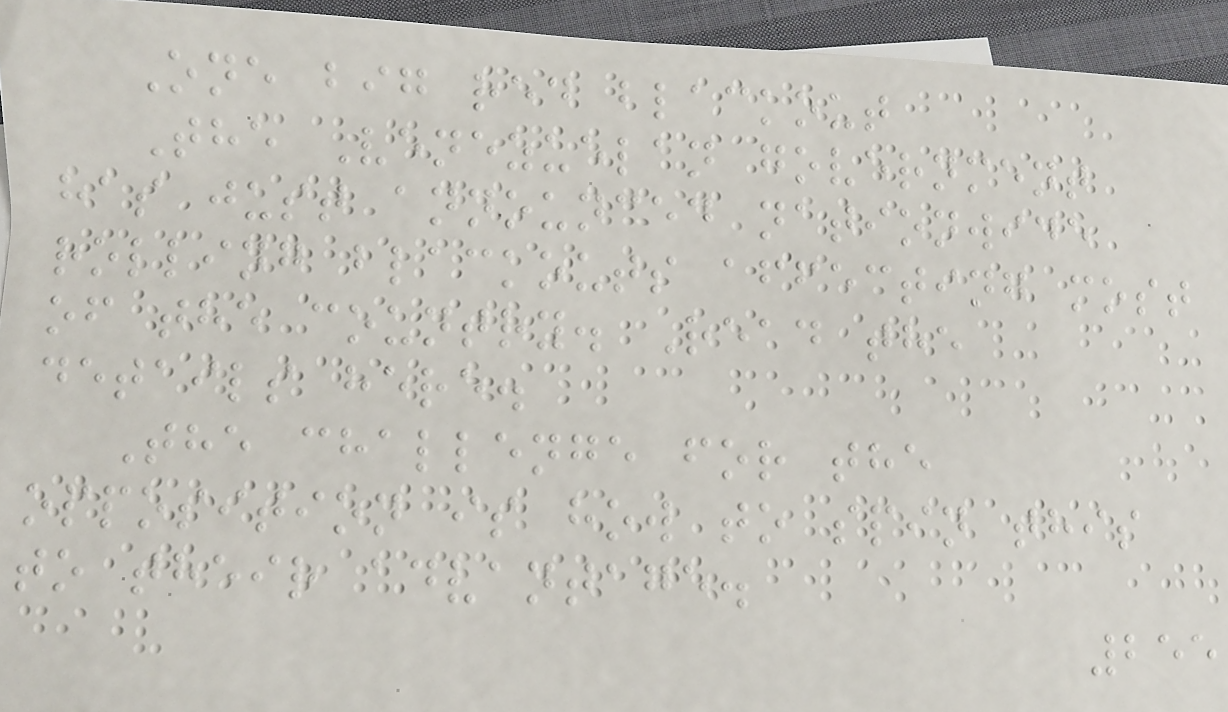One big red blackout
The Venezuelan government
has just announced nationwide
rolling blackouts affecting most
of the country. Read the
details here.
The challenge for the
opposition is how to spin this
to their advantage.
255
